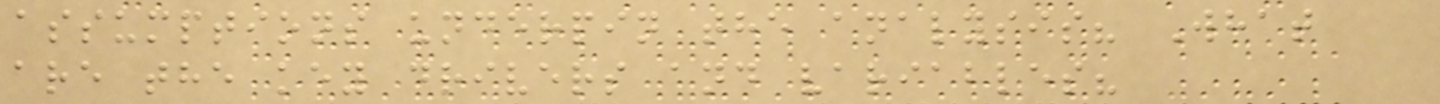assumptions underpin the analysis? What
are the key drivers and variables?
